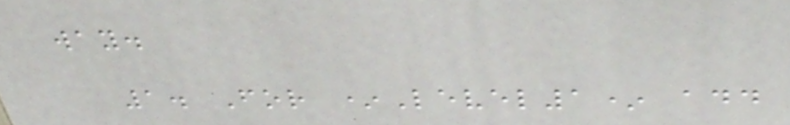way.
1. For *Level1* add
